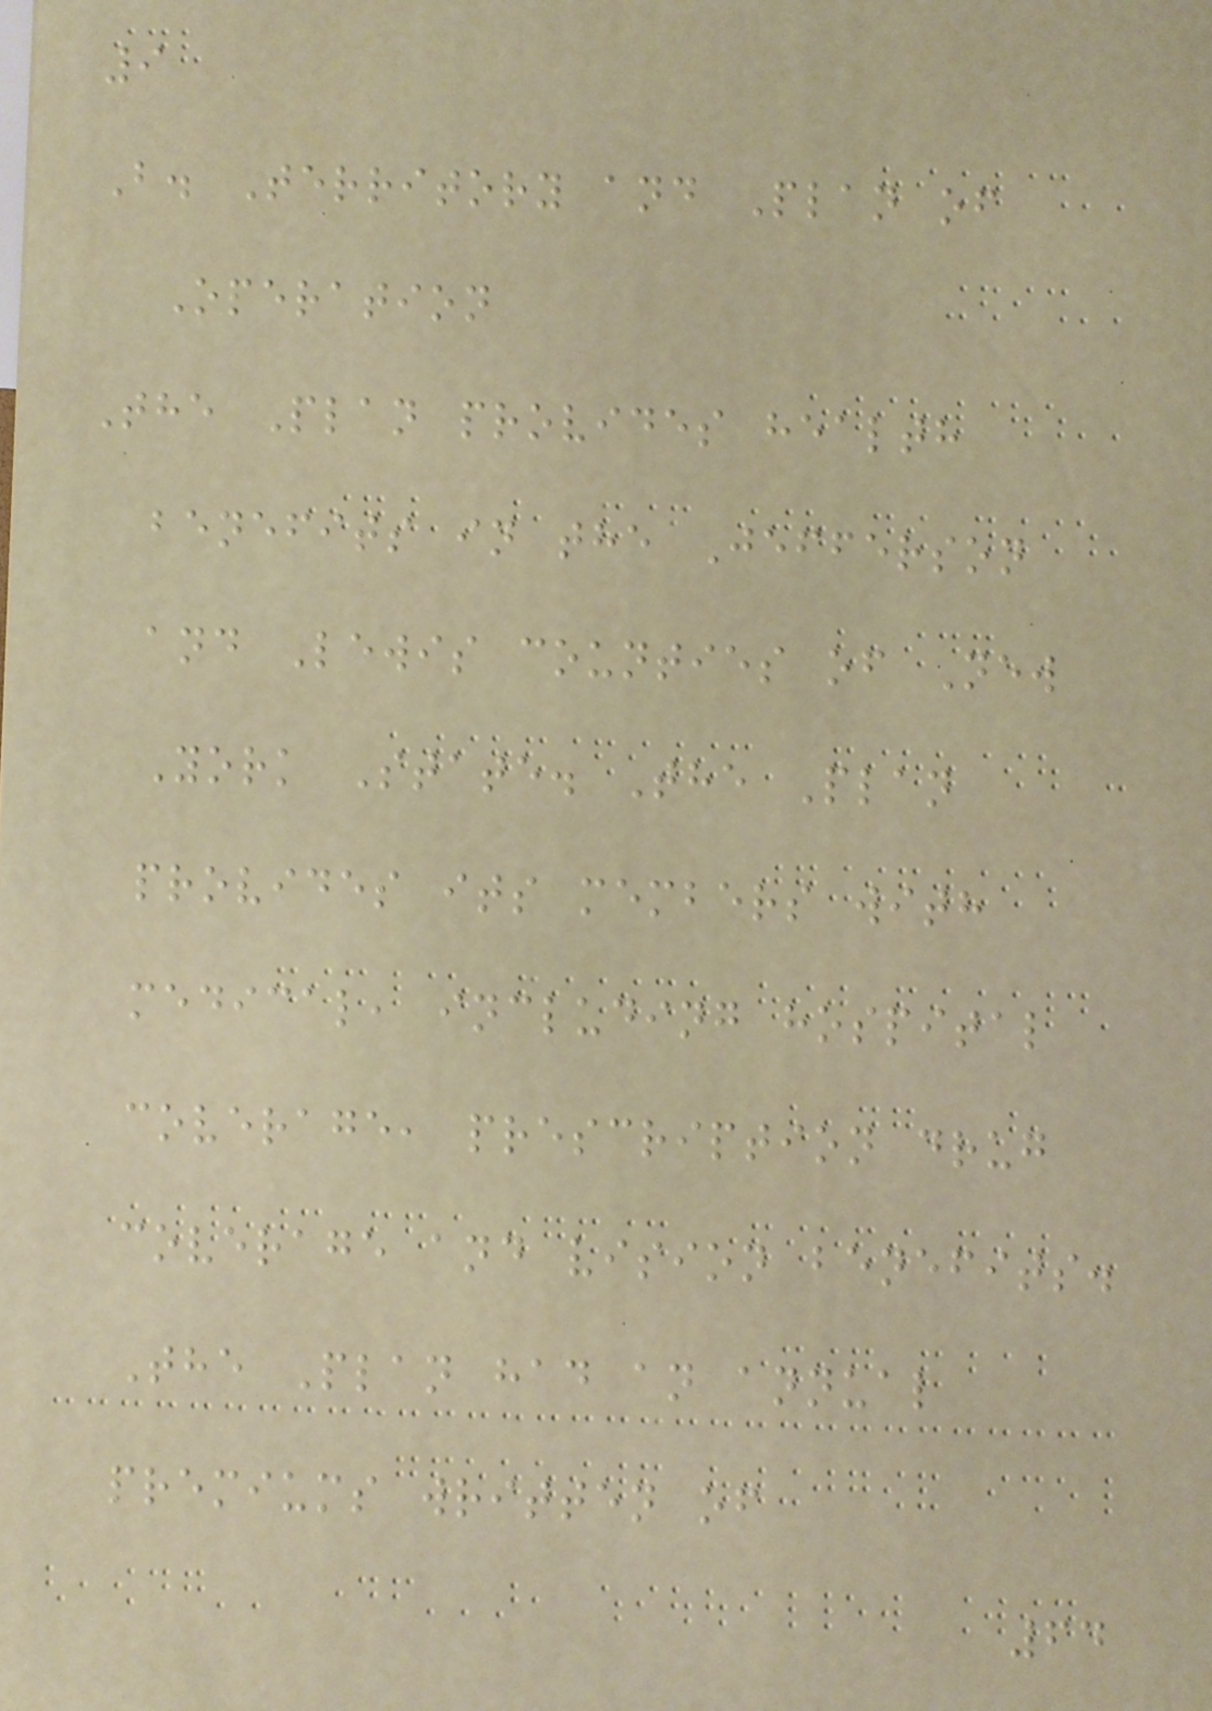9
B. Territory and Plan of
Operation
The Plan provides health
benefits in the Jefferson
and Lewis counties of New
York State. The Plan
provides its members with
medical, including hospital
coverage, prescription drug
coverage and vision benefits.
The Plan had an annual
premiums written of
64
